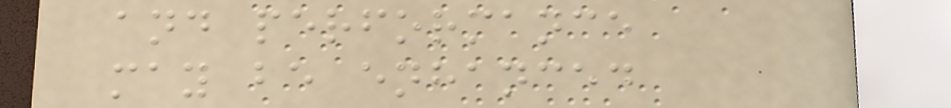and performance
may be enhanced
